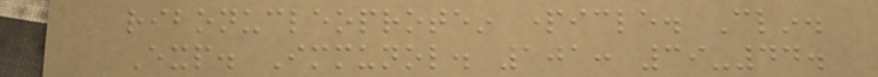ribonucleoprotein particle. Clin.
Exp. Immunol. 101: 39-44.
